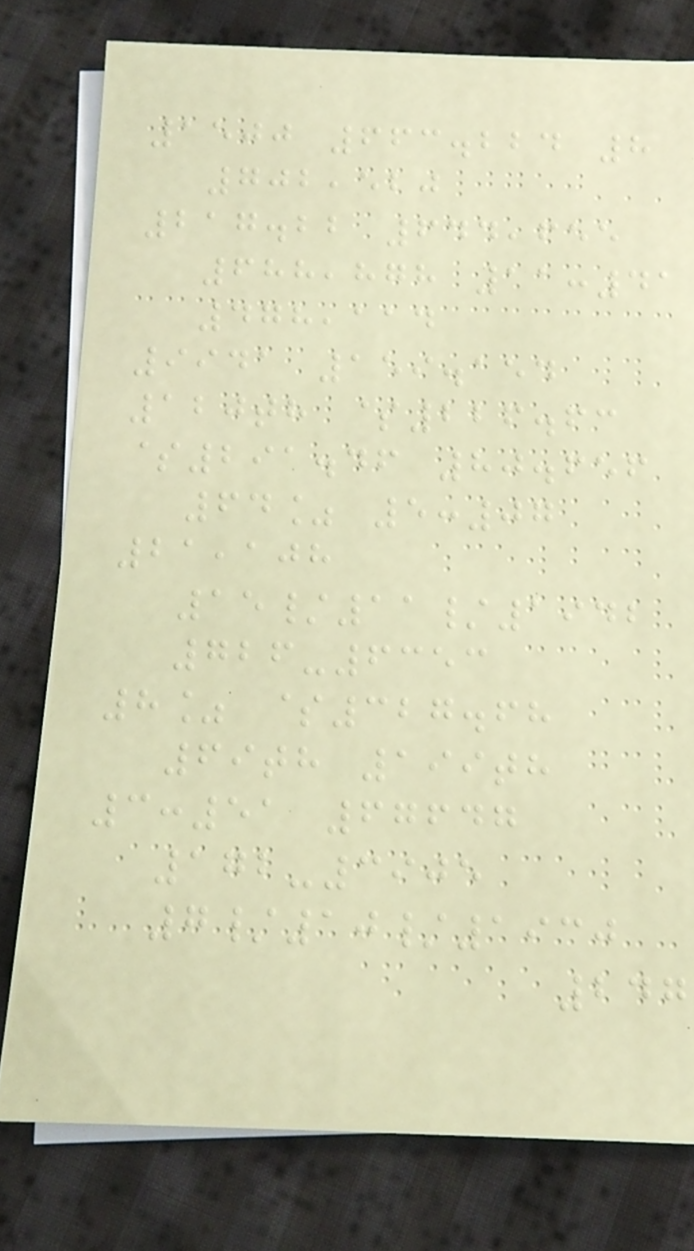1500 663.224 8
702,520
217.22 644,655
688,878 11:41
478,114
9941 159.154
120th $226.63
$291.46 80.656
64% 5:07
21,108
15/11/1942
726-6353
8% $327.68
69th 199th
3:51 67647
172-3905
7/10/1930
247
